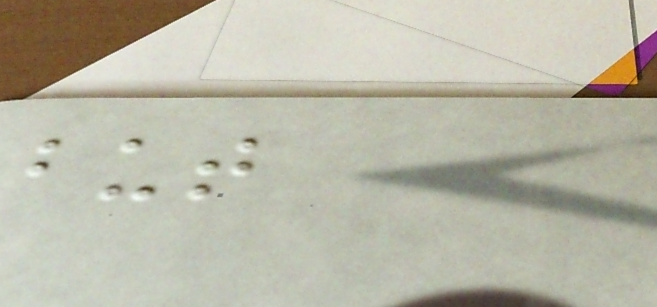but
